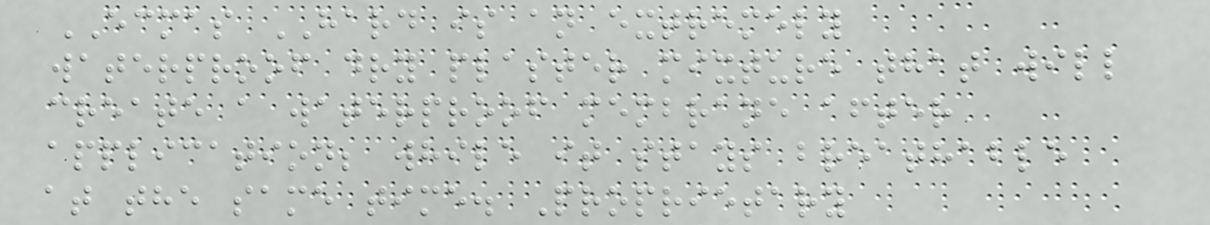ECMAS HARD is an extremely
waterproof dry plaster mixture that will
create a waterproof membrane after
application; while it stays breathable
at the same time. Proprietary
